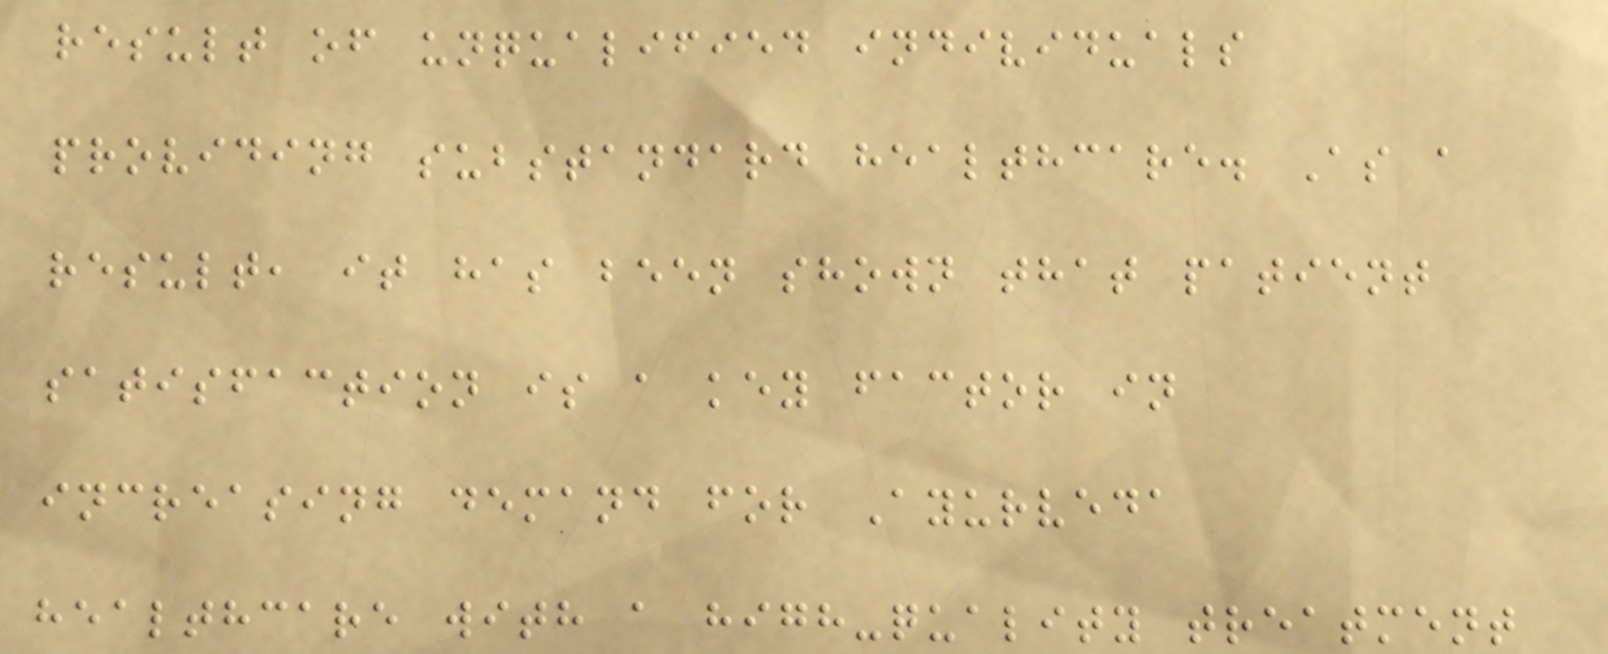result of unqualified individuals
providing substandard healthcare. As a
result, it has been shown that patient
satisfaction is a key factor in
increasing demand for Ayurveda
healthcare with a high-quality treatment
